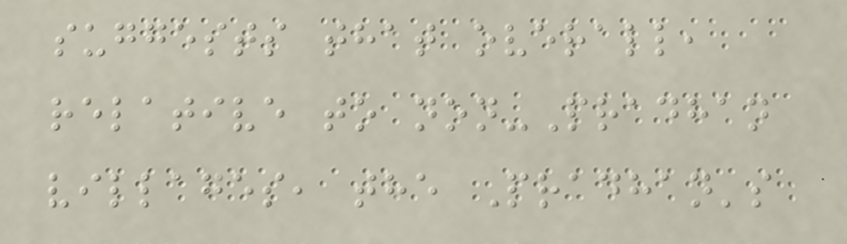suggests that overall,
relative to non-Pradhan
villages, the Pradhan's
